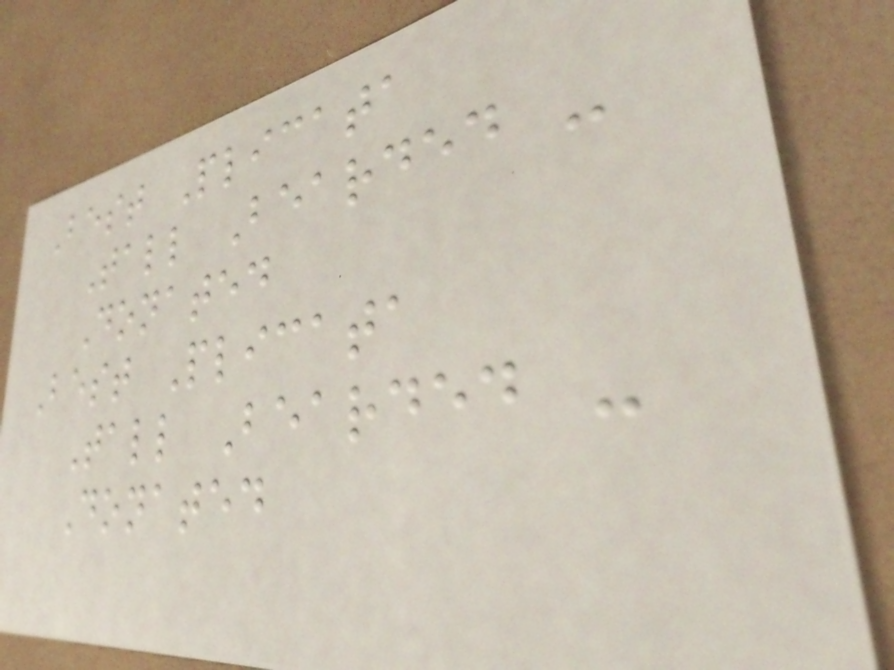Best Plicata
Tall Bearded -
Donated
Best Plicata
Tall Bearded -
Donated
